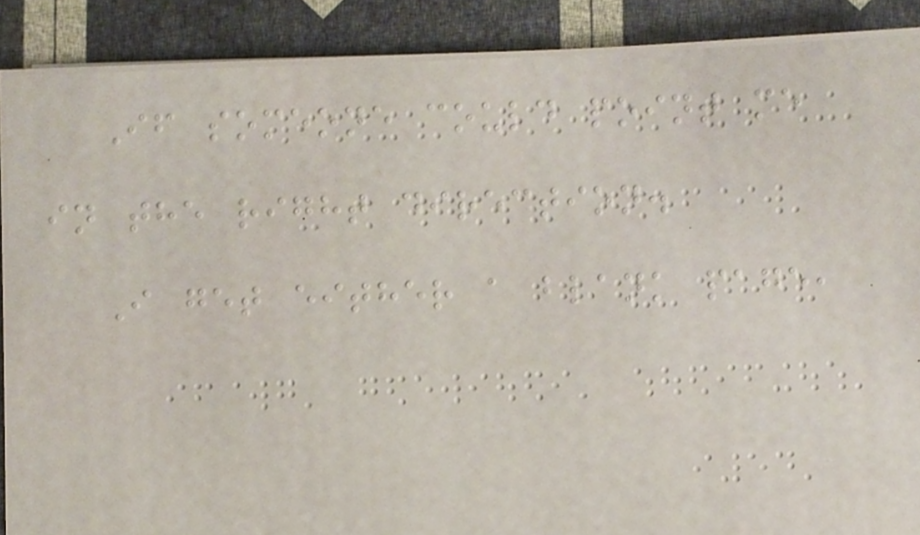If someone could point me
in the right direction.
I get either a blank page,
